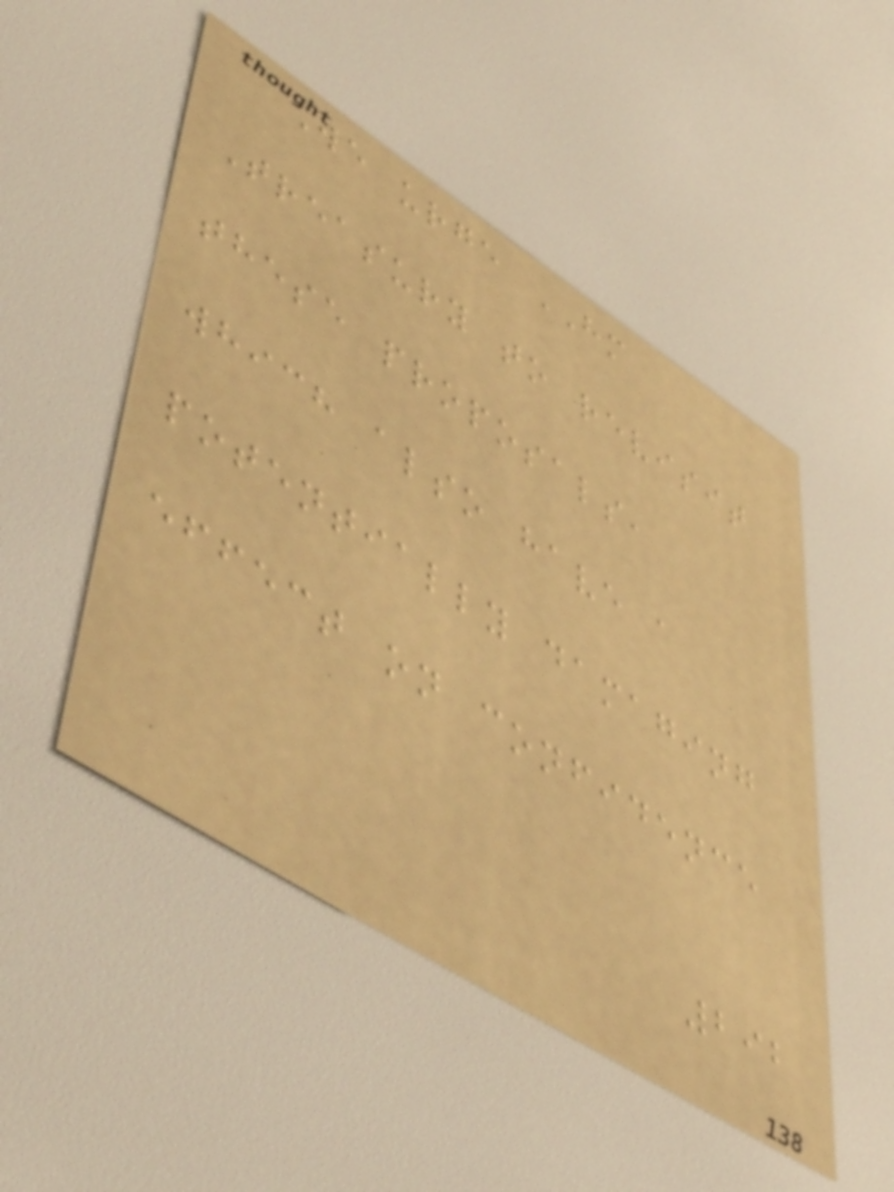We urge HM
Treasury to revisit
these proposals,
which also have a
potentially damaging
effect on confidence
292
